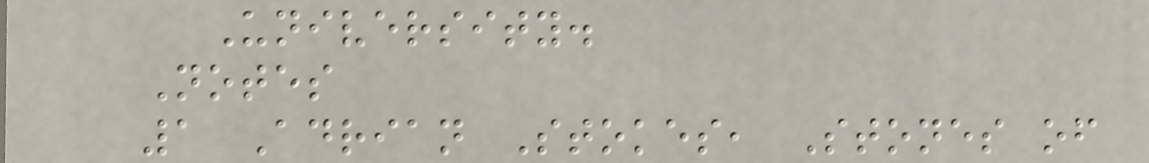University.
Notes
1 Adrian Stokes, Stones of
